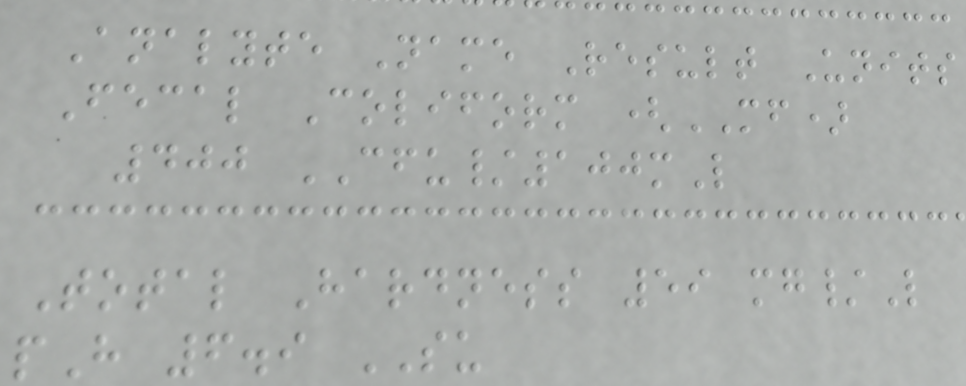Analyte Name Result Units
Fecal Coliform (MF)
400 CFU/100mL
Total Hardness 59 mg/L
pH 6.9 SU
